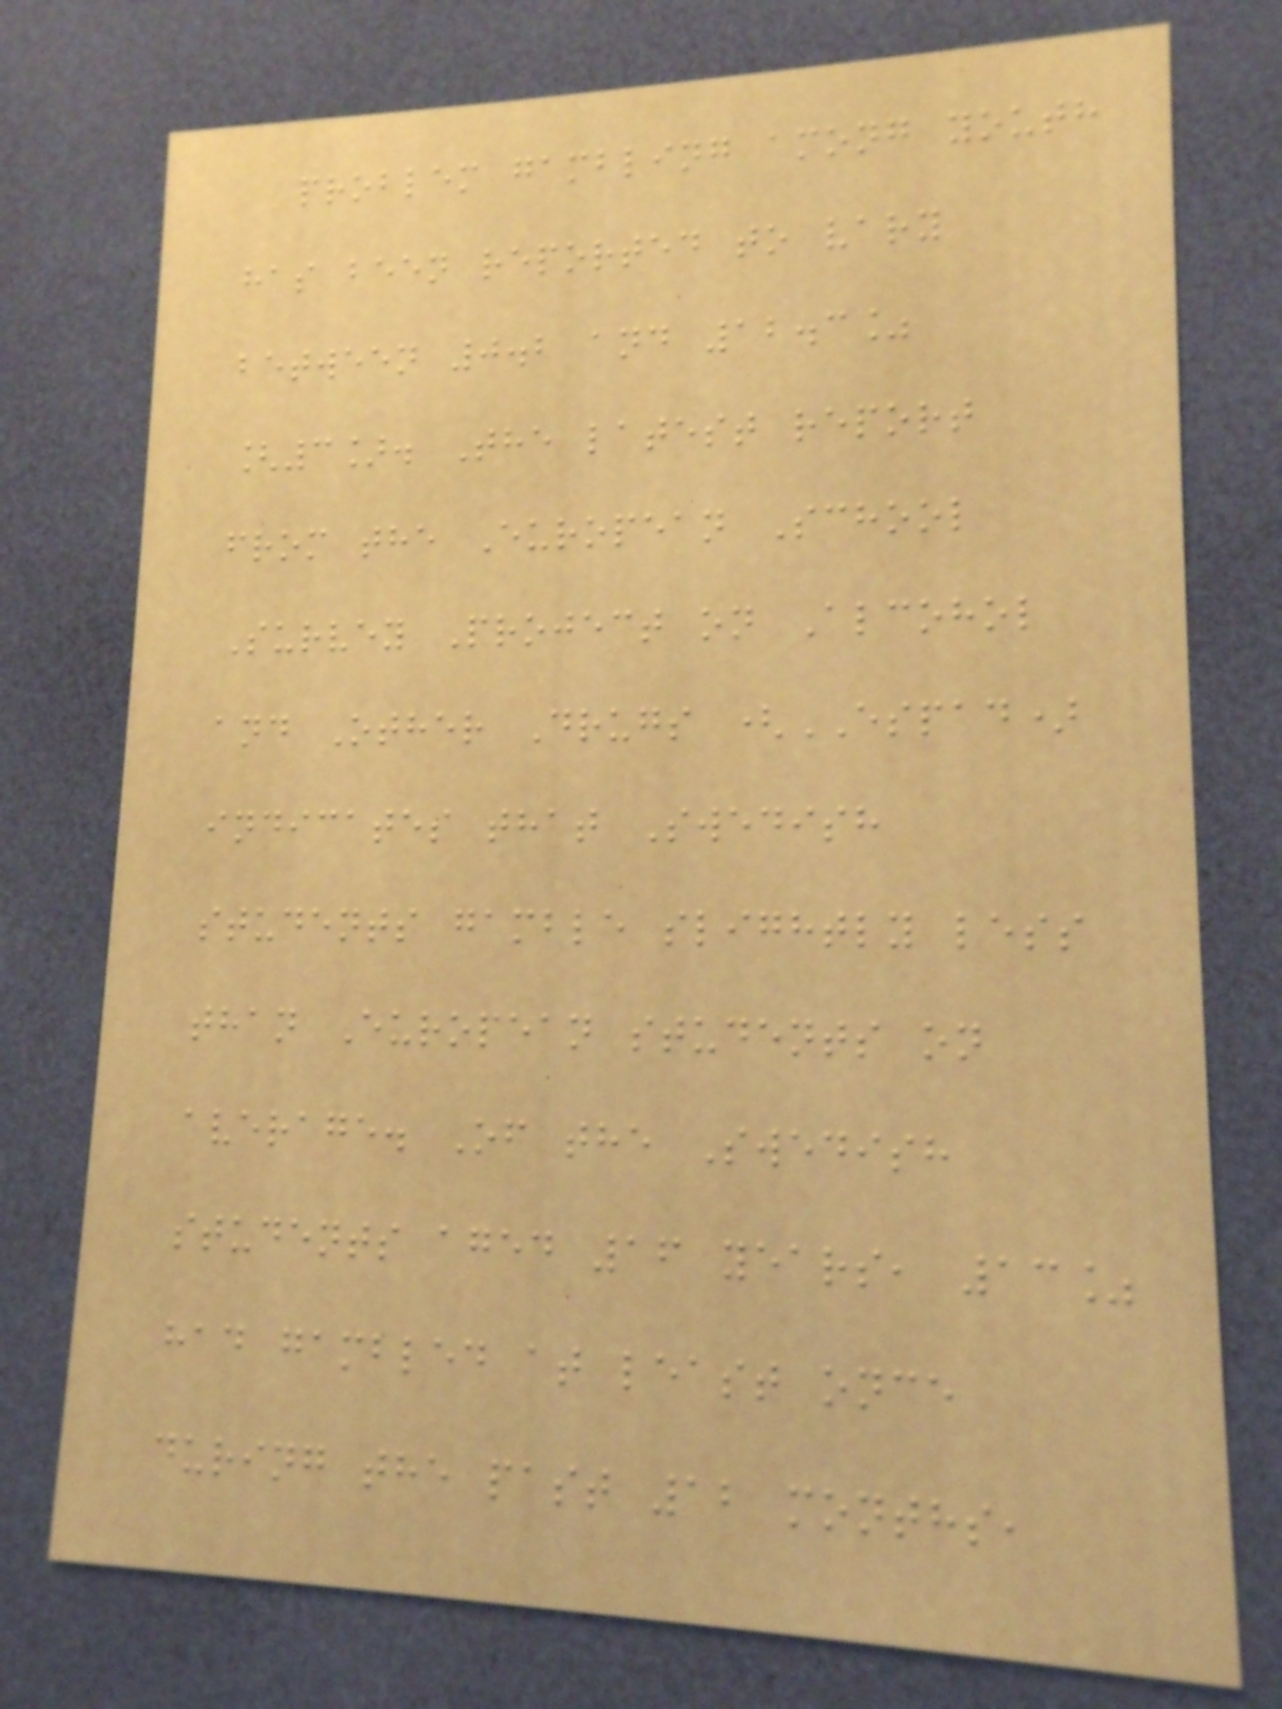problem gambling among youth
has been reported to vary
between 0.2 and 12.3%
[3]. The latest report
from the European School
Survey Project on Alcohol
and Other Drugs (ESPAD)
indicates that Swedish
students gamble slightly less
than European students on
average. Of the Swedish
students aged 16 years, 13%
had gambled at least once
during the past 12 months,
